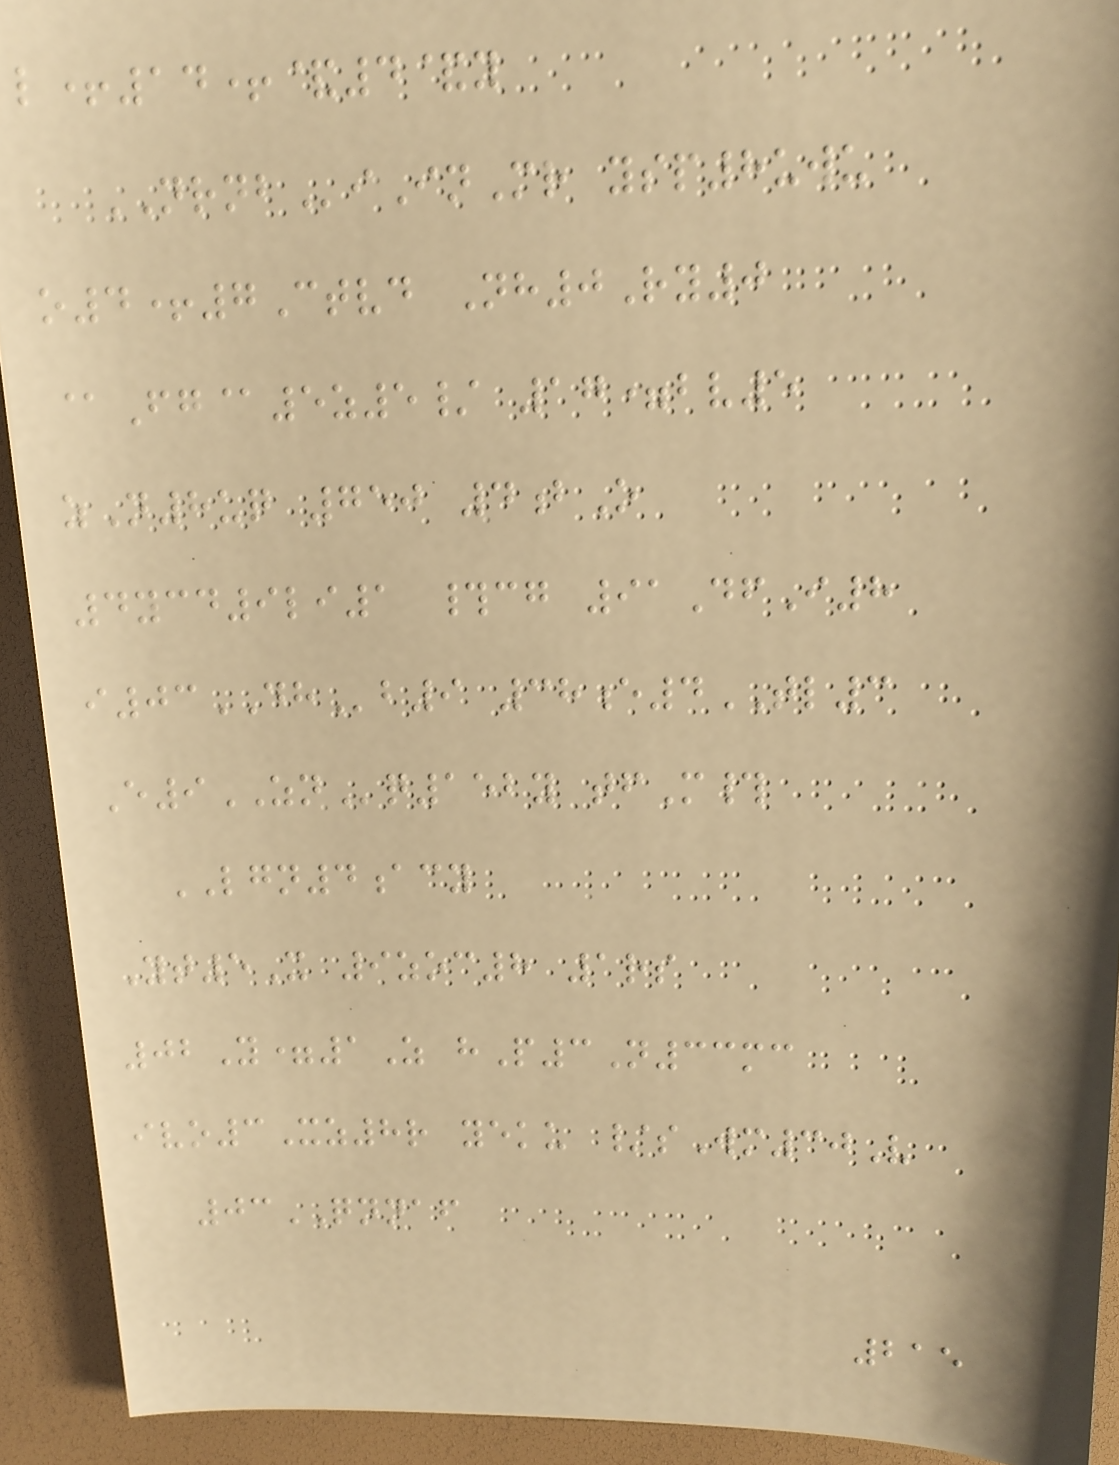l+14+&4&y
NRNBiInMr ysp8uwu
o4+7Ctvd Nh0Ry0
@Fg@5z5/ 17=bv5
zN8uq 750 4bO
4ycd9li1 #cg 91DfI8
i03DHb9 38e4TL3
E9ZNq152y tfM#
LGN4acy
Yt5X 9zoc8 1rs
02Y=1Z hP3N33mc
ivo3Xz8r yeku /sWm30V
03QNNAF
215
